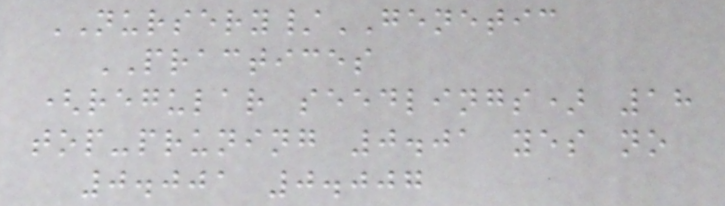NURSERY/GENETIC
PRACTICES
(regular seedlings) 18
top-pruning 0.01 yes no
0.001 0.007
